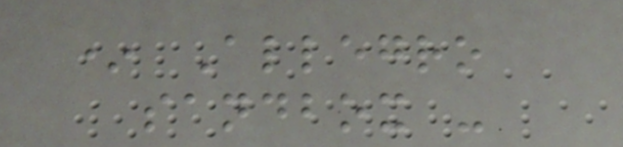* Allegro
sandbox -
